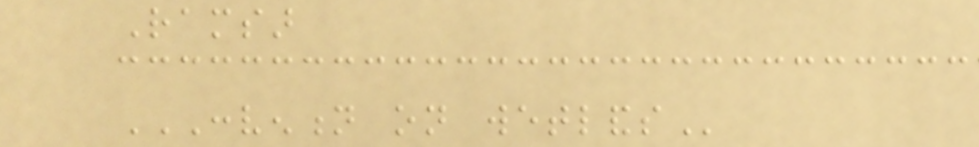Ramsar
CONVENTION ON WETLANDS
